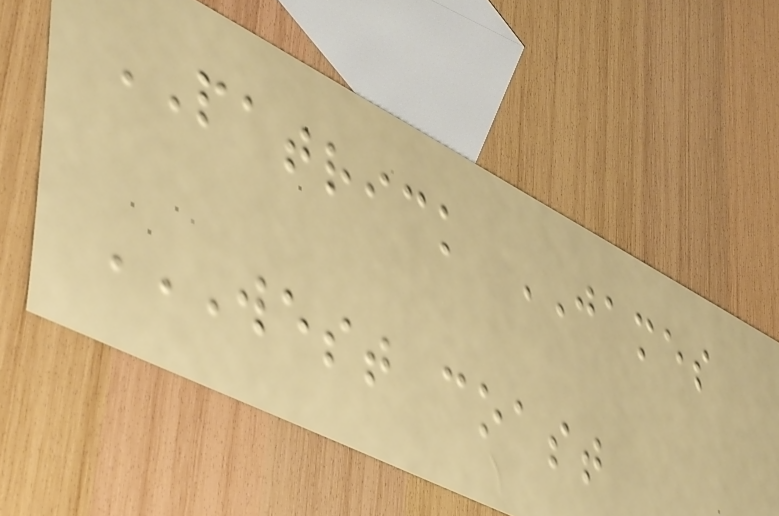PATRICK JAMES
WEST COAST
